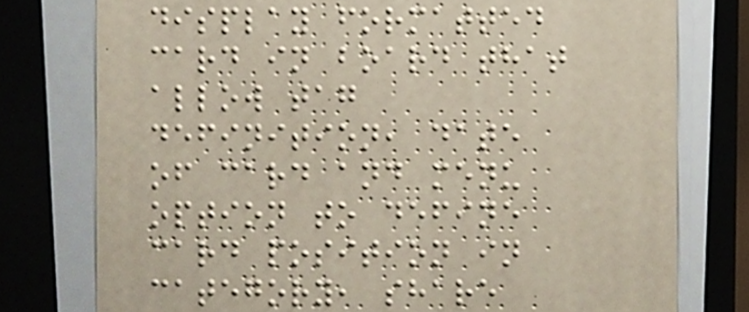display formatted
card in board that
allow tag
definition, date
of card and menu
option to define
card position in
category, share
